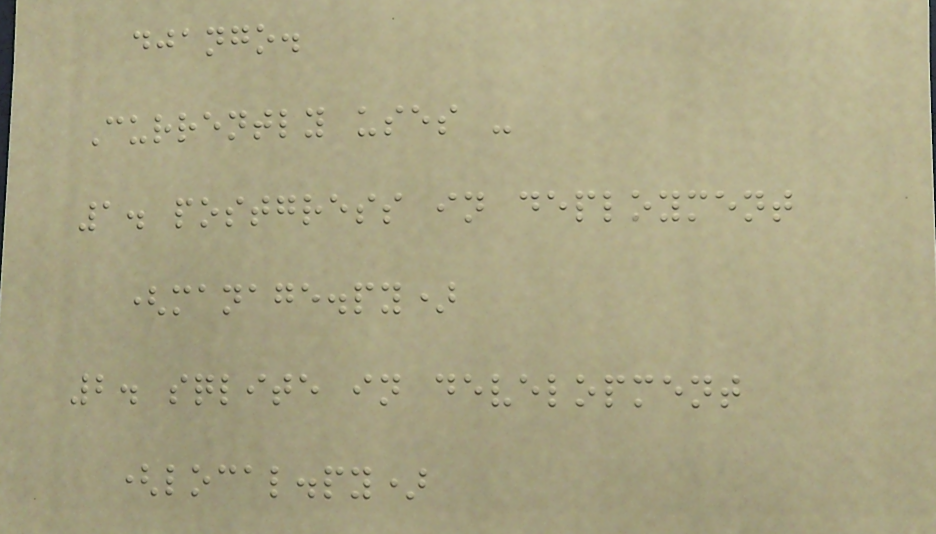django.
Currently uses -
1. postgress in deployment
(manage.py)
2. sqlite in development
(local.py)
